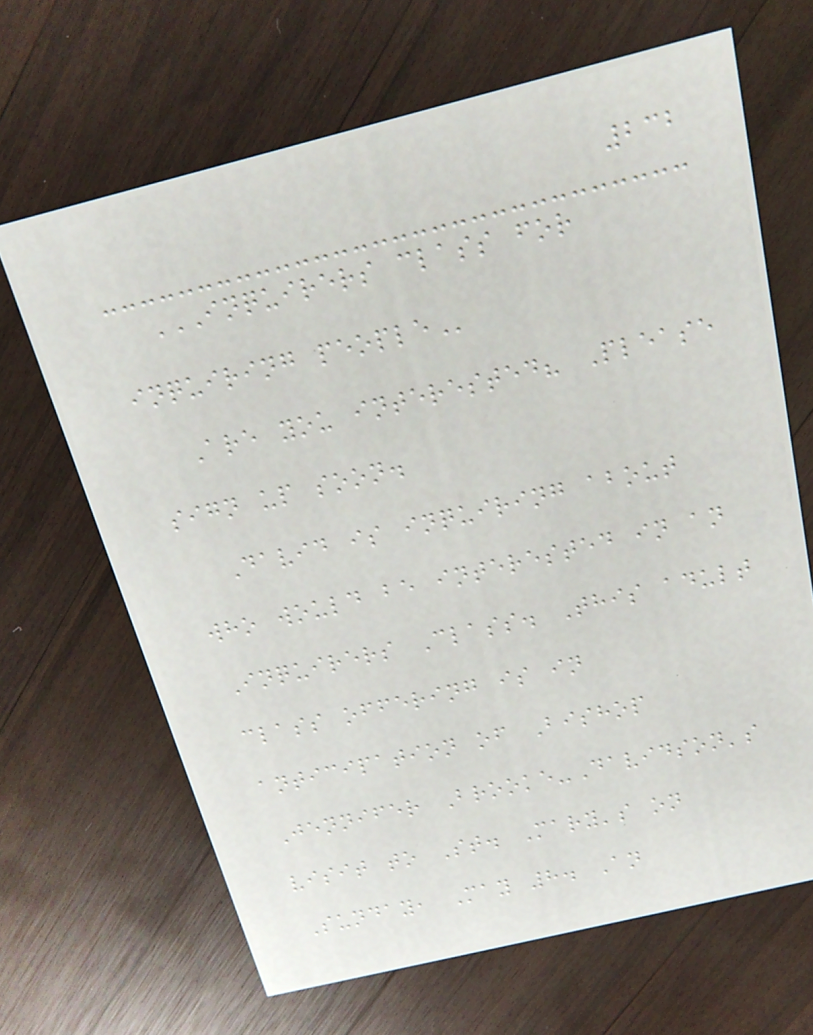232
INQUIRERS CLASS FOR
INQUIRING PEOPLE
Are you interested? Please
sign up soon.
David is inquiring about
who would be interested in an
Inquirers Class. This adult
class offering is in
anticipation of Bishop
Jennifer Brooke-Davidson's
visit to St. Mary's on
Sunday, May 8. An
